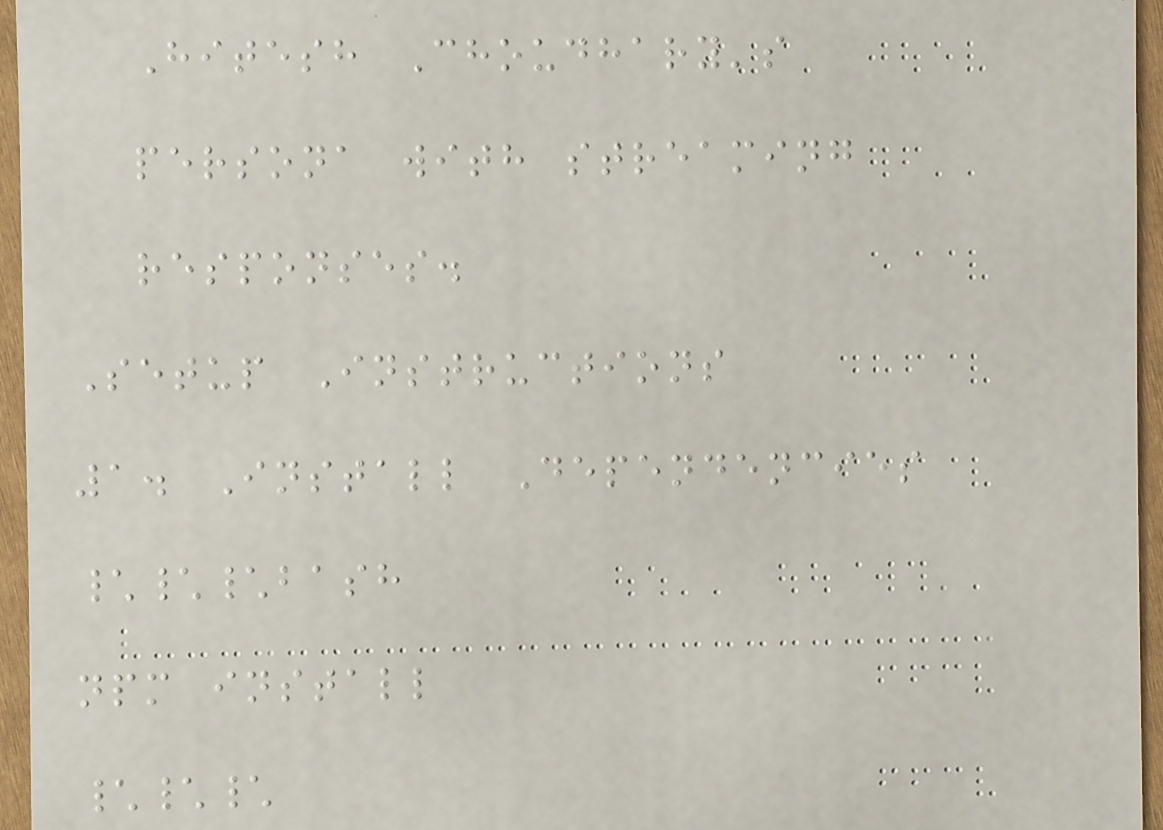Hitesh Choudhary's
persona with streaming
responses.
Setup Instructions
1. Install Dependencies
\\\bash
npm install
\\\
